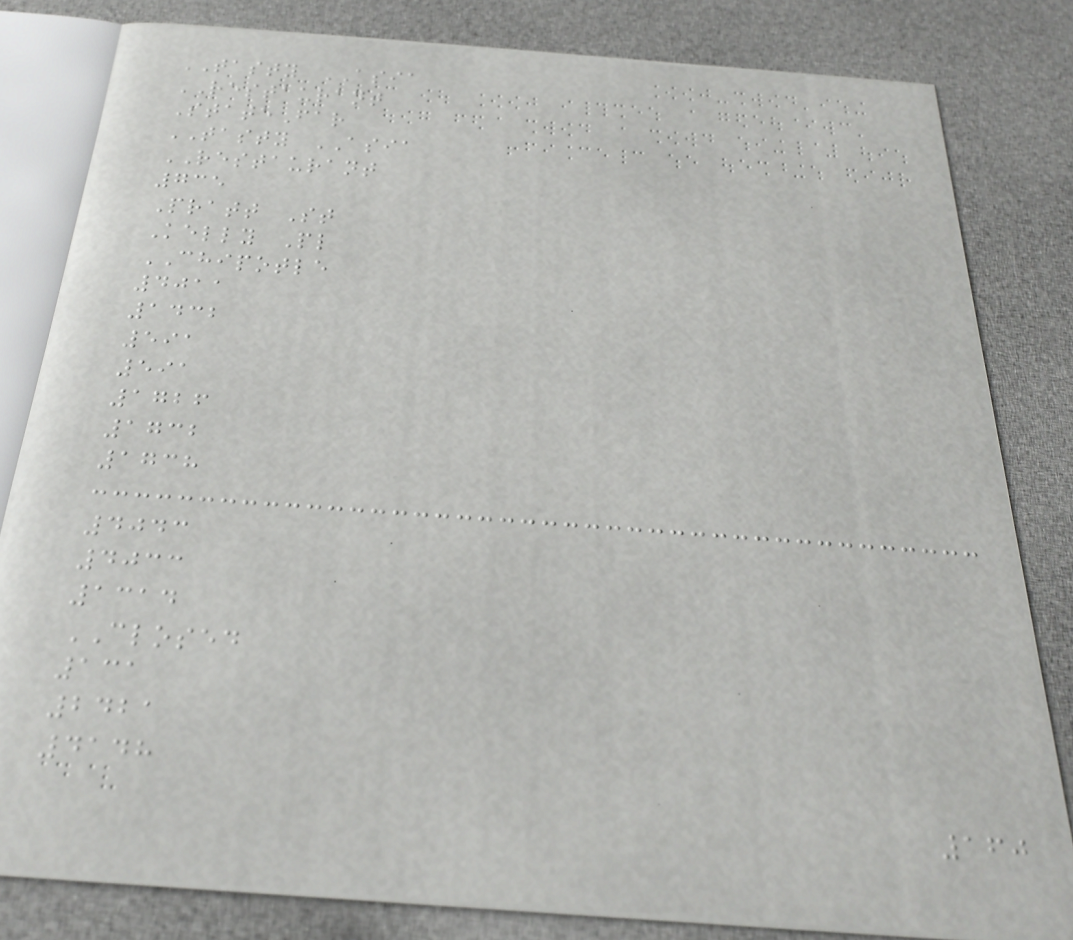TASTY ASIA
RESTAURANT
StateFar
TASTY ASIA
RESTAURANT
735
Pratt St
Kelly Pl
CHIPOTLE
4011
1432
591
591
1726
1732
1738
4043
4033
1314
CLOSED
131
2421
4148
160
